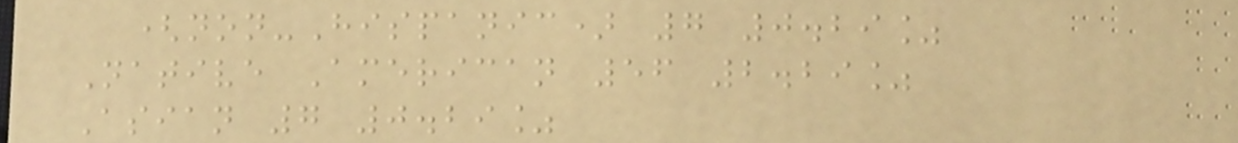(non-Hispanic) 7 0.29%
Native American 56 2.29%
Asian 7 0.29%
